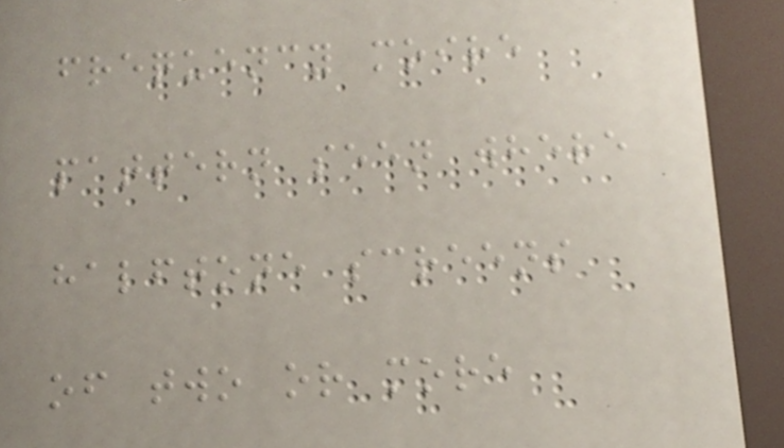frequency moire
pattern seen where
halftone screens
of two or more
